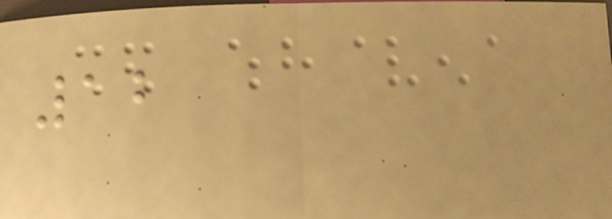12
